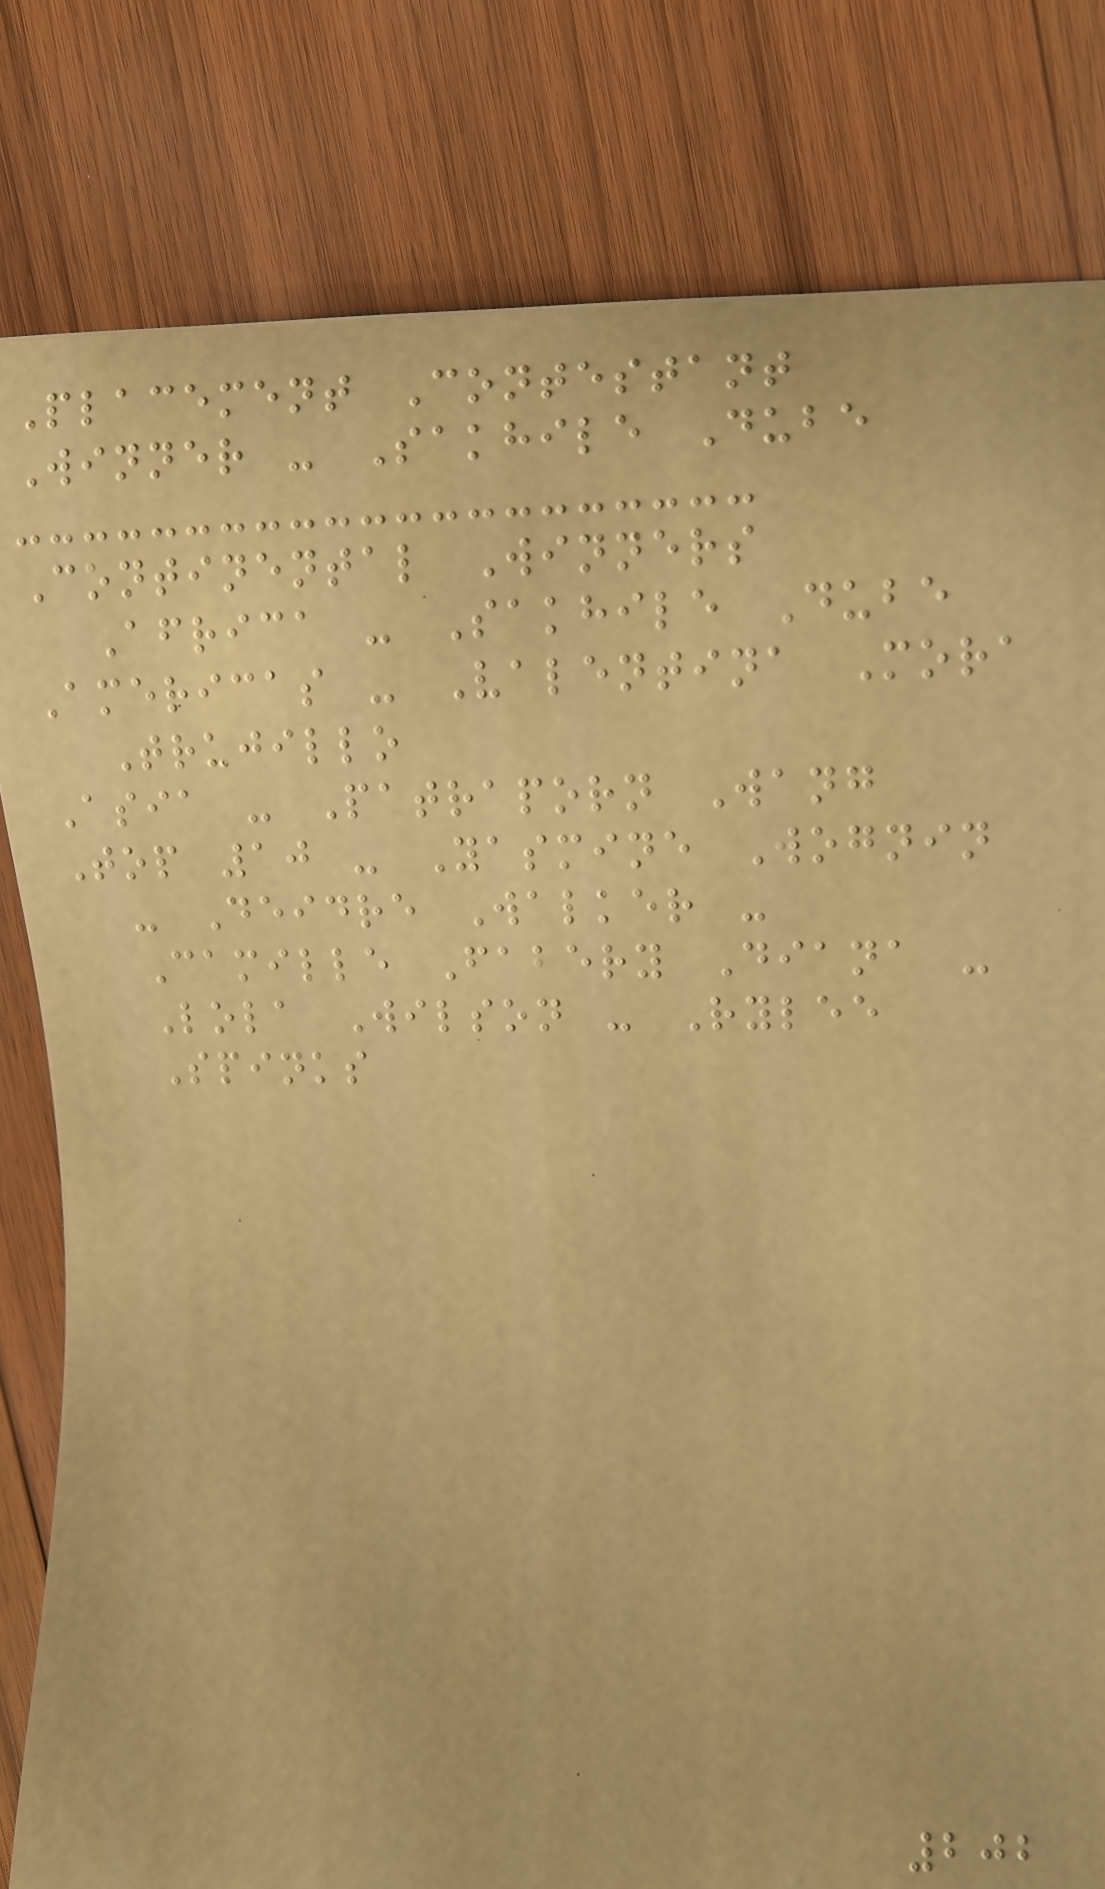Placement Contestant
Winner - Sakhile Dube
Continental Winners
Africa - Sakhile Dube
Americas - Valentina Mora
Trujillo
Asia - Patraporn Wang
Top 10 - Yasmine Wognin
- Deidre Walker -
Camille Fabery Diana -
Lola Wilson - Rylee
Spinks
202
